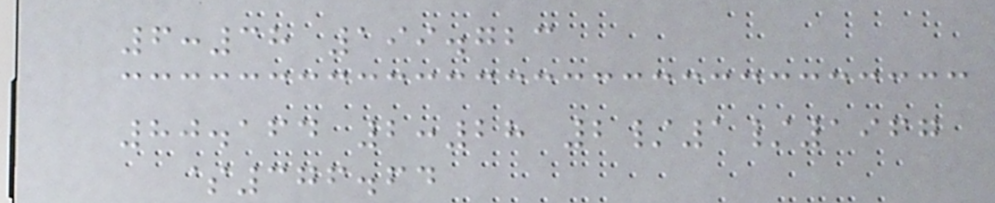6:38 199.723
80.164 2:28 2/1/1967
$376.64
